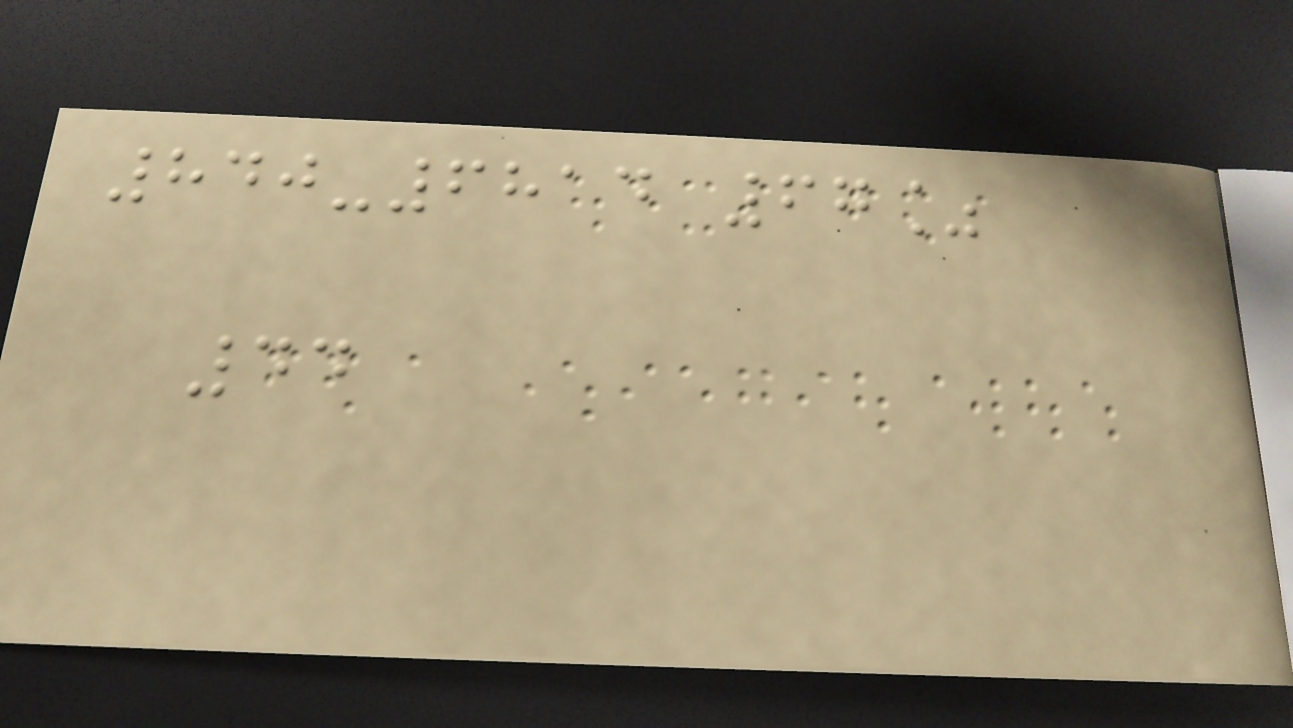840-6814 67%
44
